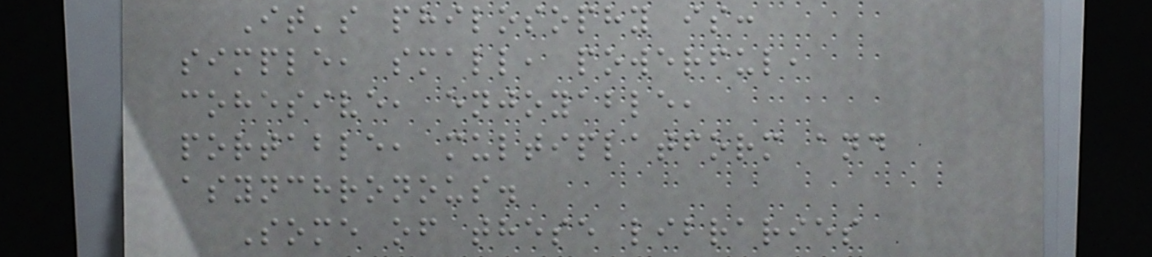It's philosophy is:
simple, small, powerful,
cohesive, enjoyable,
portable, multiplatform and
asynchronous.
Some of these libraries
